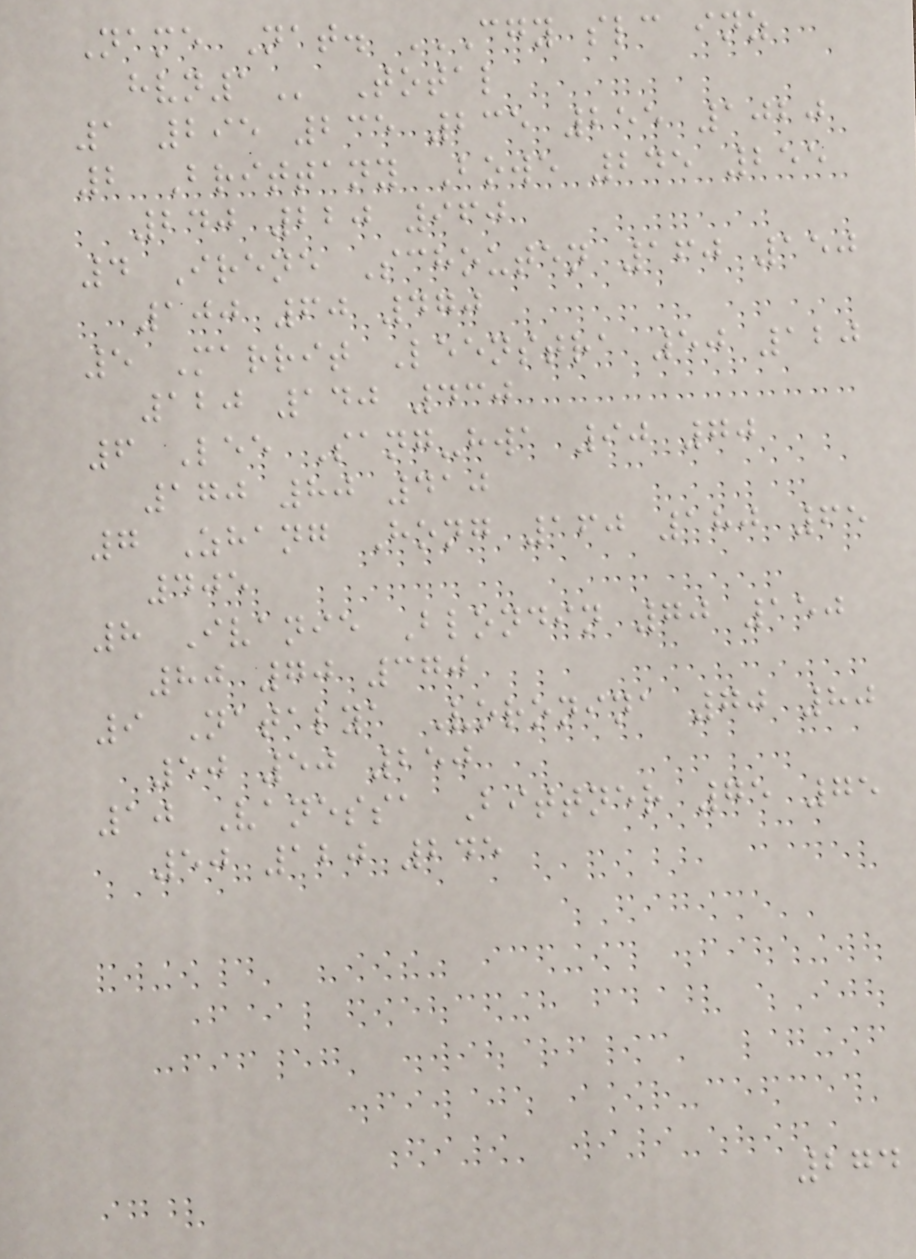Name Nat. CGY SLC INZ
HVN1 Total
1 295 235 235 255 1020
2 Brittany Bowe 245 255
240 220 960
4 Irene Schouten 160 150
100 60 470
5 Marrit Leenstra 50 120
120 140 430
6 Lee Sang-hwa 90 70
170 80 410
7 Zhang Hong 160 180 65
405
8 Ivanie Blondin 70 150
80 70 370
9 Natalya Voronina 70 80
50 50 250
10 Vanessa Bittner 75 75
50 120 245
274
